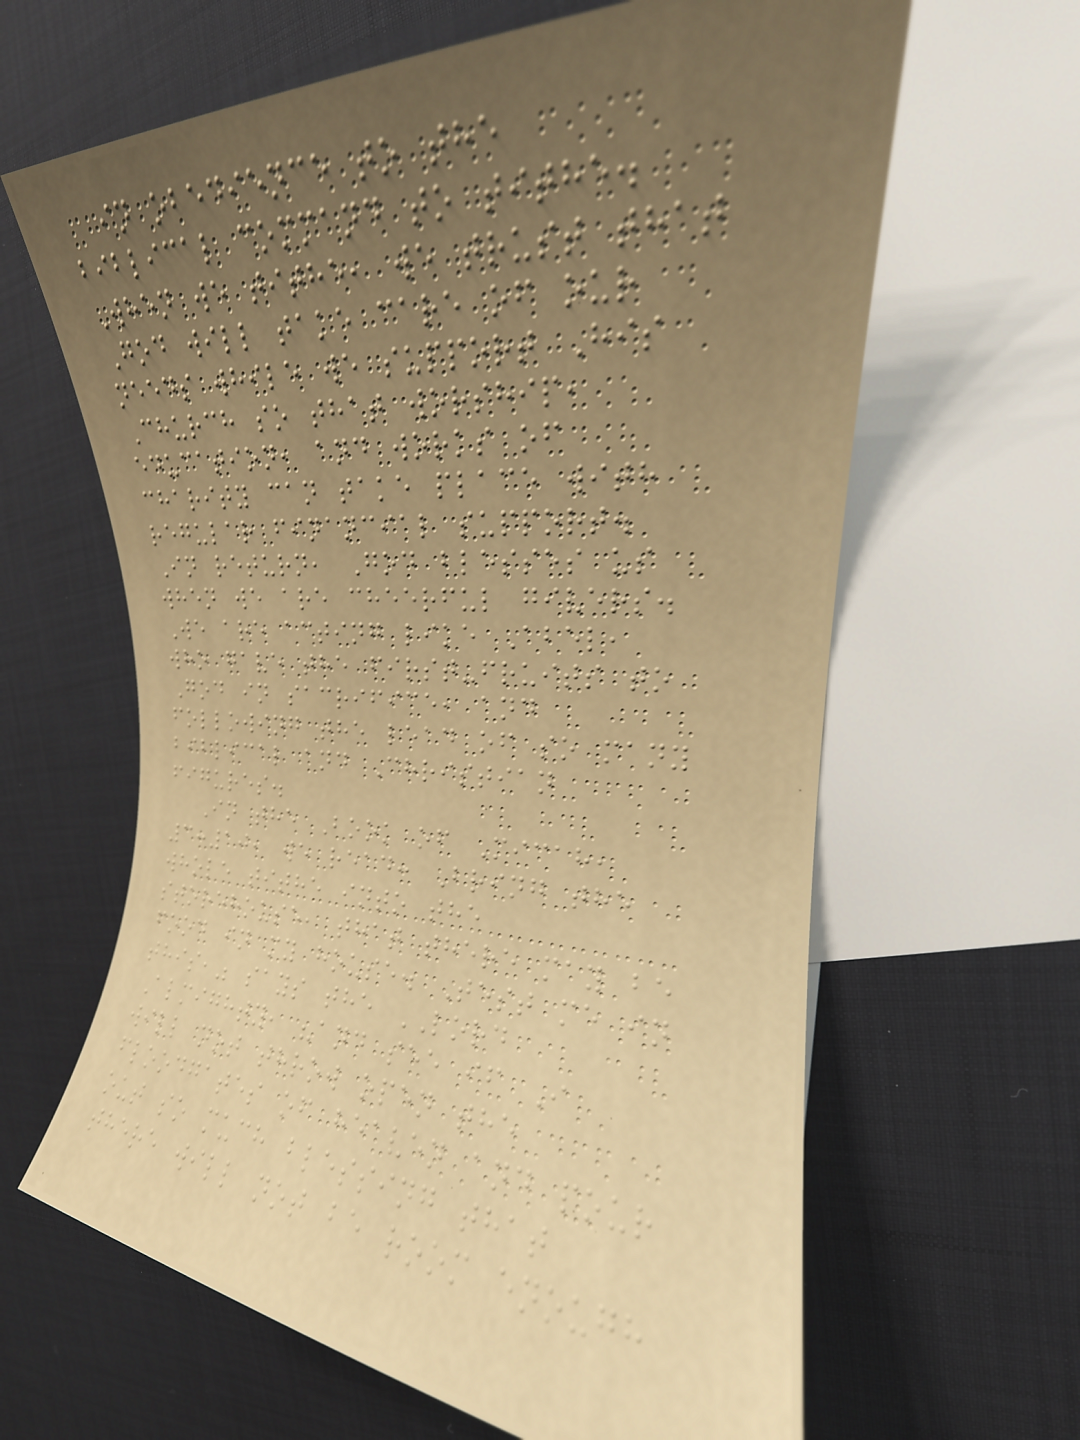in obedience to the
biblical command to tithe.
When we tithe, we trust that
God will take care of our
needs while we support His
Church so that worship,
education, and works of
charity can take place with
regular financial support.
In return, God blesses us
when we are cheerful givers.
We are acting like Abel,
who gave the first-fruits to
God in sacrifice, and
following the lead of so many
biblical and Christian
figures.
In the Book of Micah,
3:10, we read: Bring the
whole tithe into the
storehouse, that there may be
food in my house. Test me in
this," says the LORD
Almighty, "and see if I
will not throw open the
floodgates of heaven and pour
out so much blessing that
there will not be room enough
